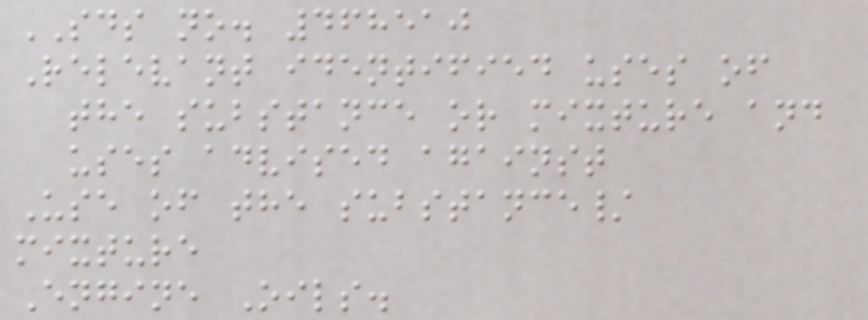SDS no. 468510
Relevant identified uses of
the substance or mixture and
uses advised against
Use of the substance/
mixture
Engine Oils.
